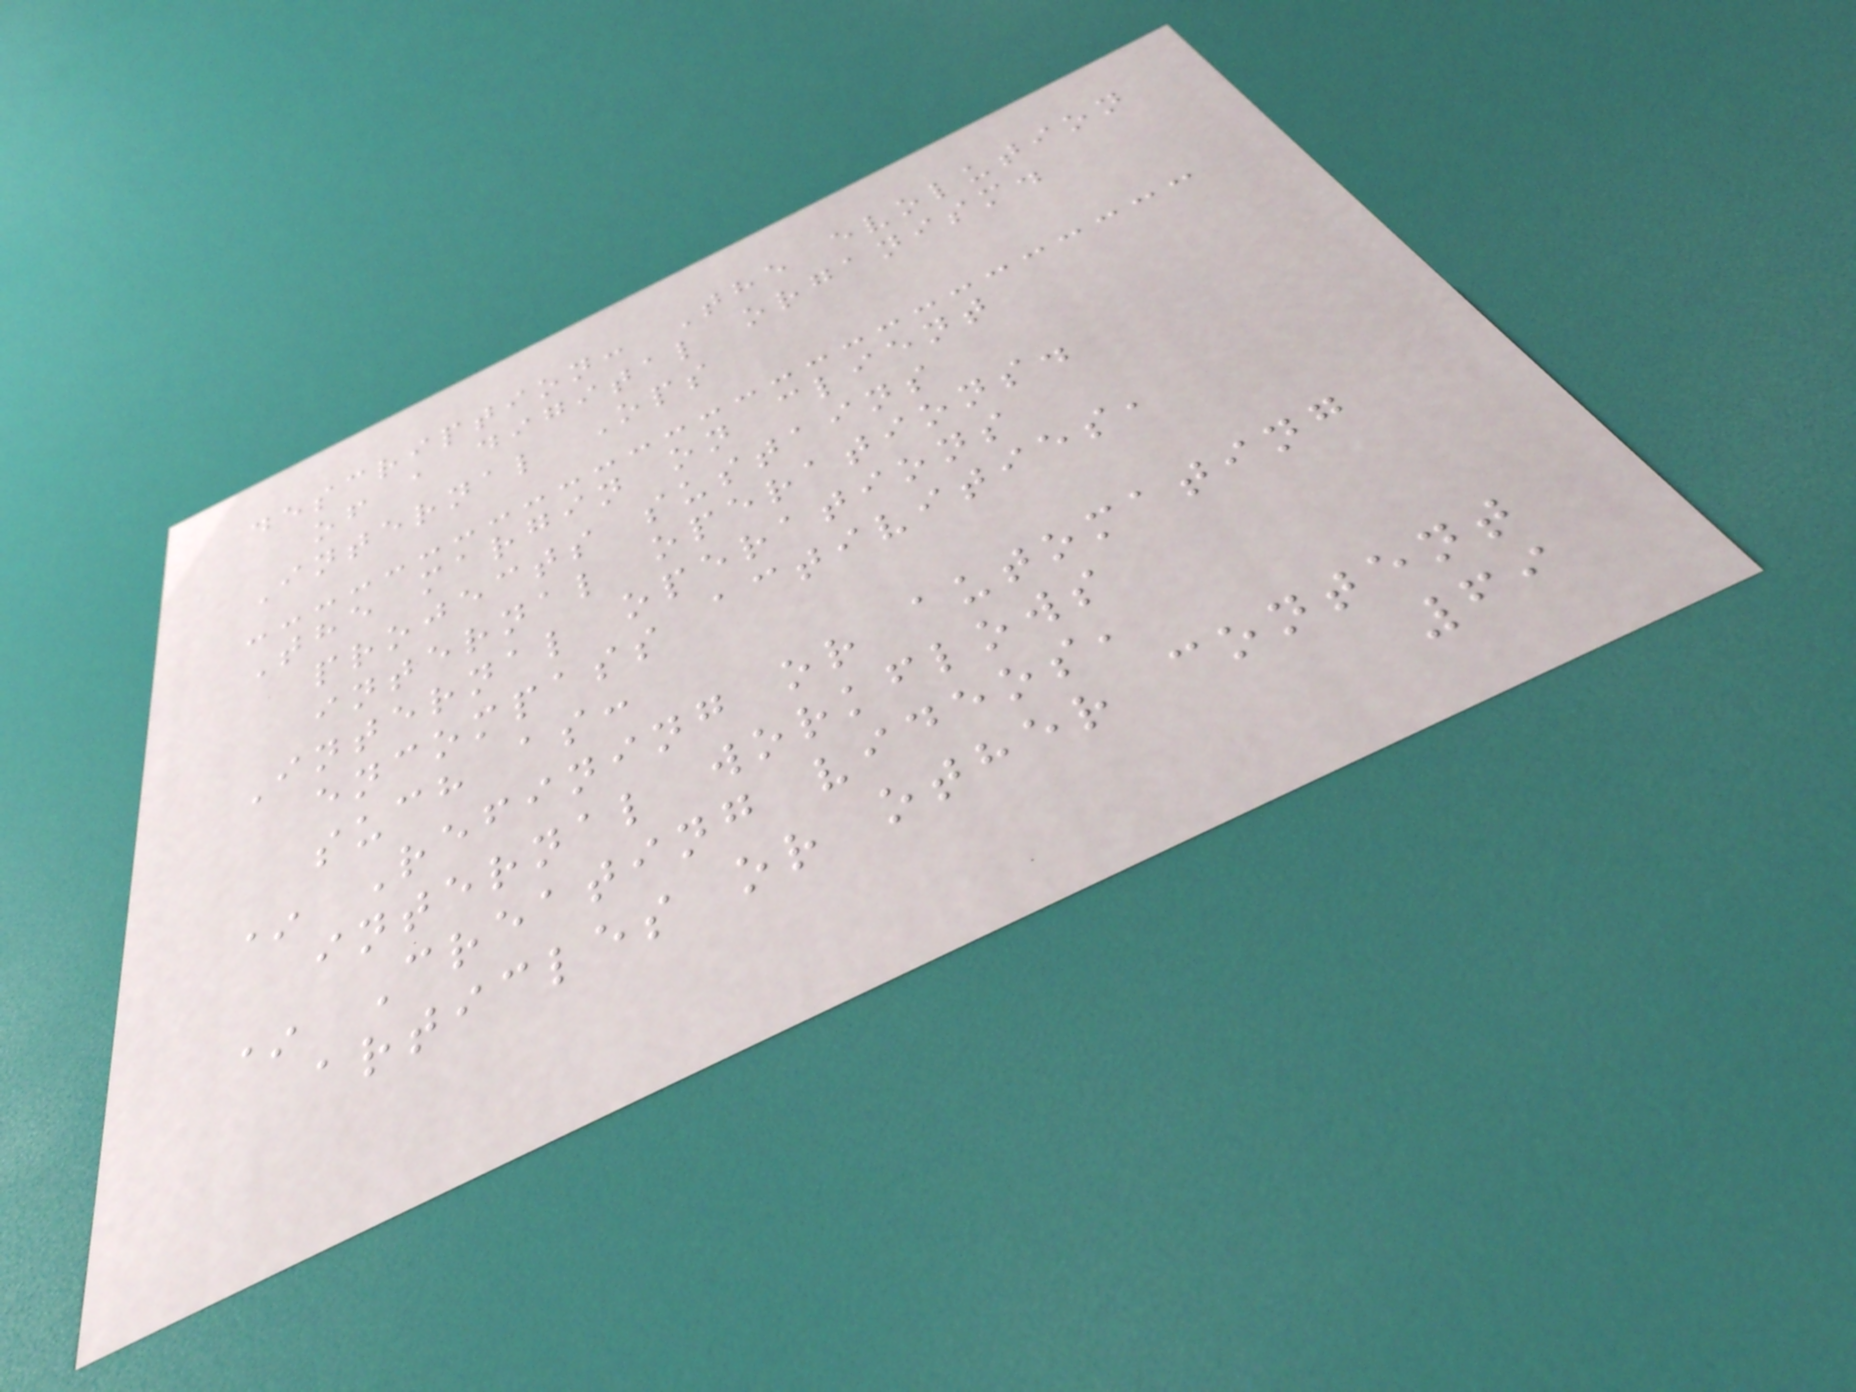description: The evolution
of a digital organism.
Internal Ops
The margin on client
projects sustains
internal operations.
Internal operations
encompass activities,
such as:
* Refining or automating
internal workflows
* Creating videos,
articles or other content
69
